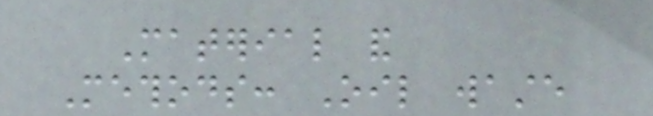Material and
Methods: Oil waste
